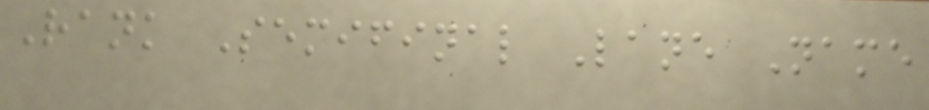Rank Semifinal Lane Name
